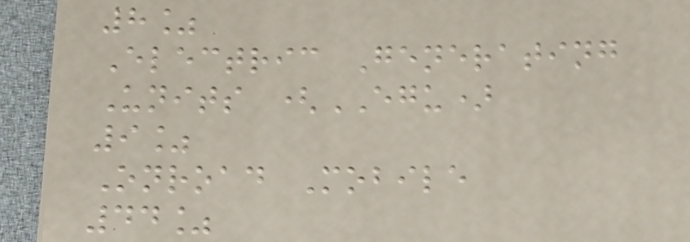8%
Electric Generating
Units (EGU)
9%
Onroad Mobile
44%
